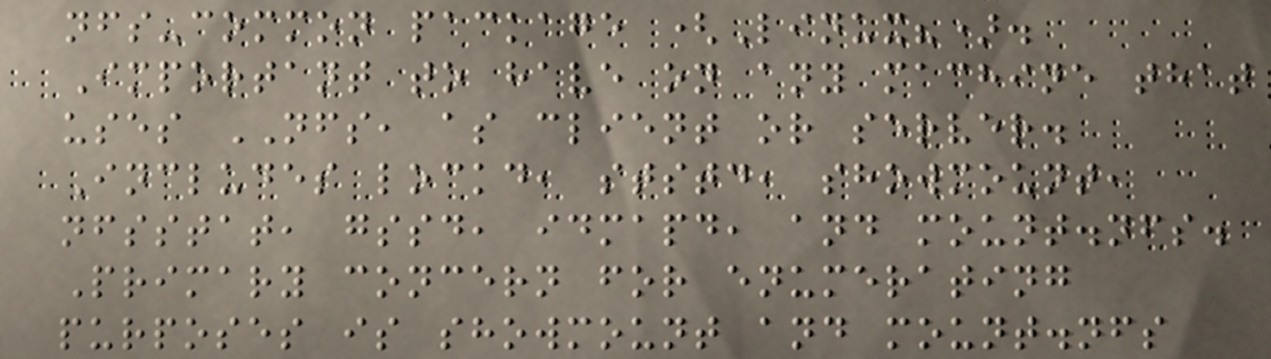nfs-common package (Linux?).
Important to have on any machine that
uses NFS, as client or server.
Includes lockd, ststd, showmount,
nfsstat, gssd, idmapd, and mount.nfs.
Primary concern for enumerating
purposes is showmount and mount.nfs
